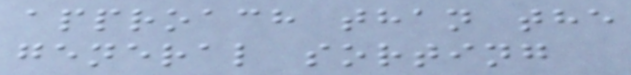approach than the
general sorting
